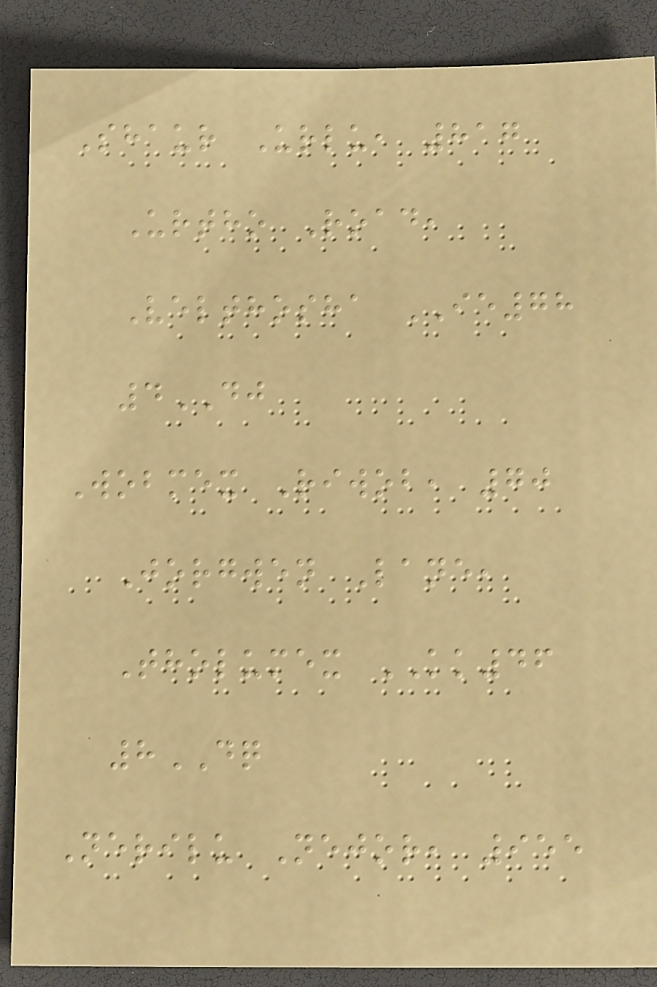Shaur Urlu, 817
Urtho Road,
Velthosha IE78
4DJ
Wobmex Riwob, 70
Jorgwen Lane,
Tholumex KK46
8DQ
Nerilu Nejor, 955
